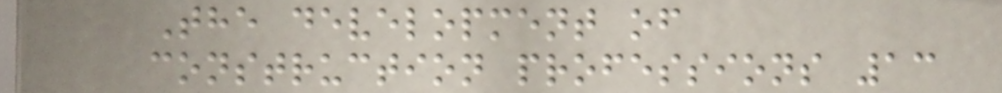The development of
construction professions 13
